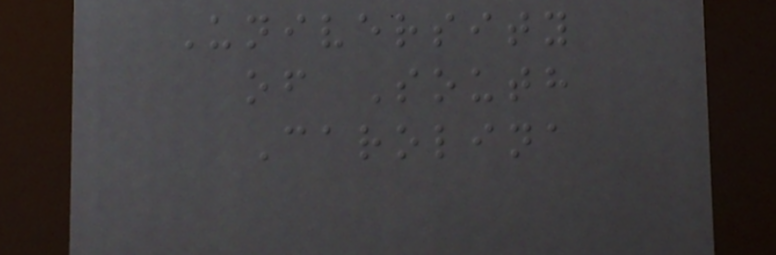University
of South
Carolina
